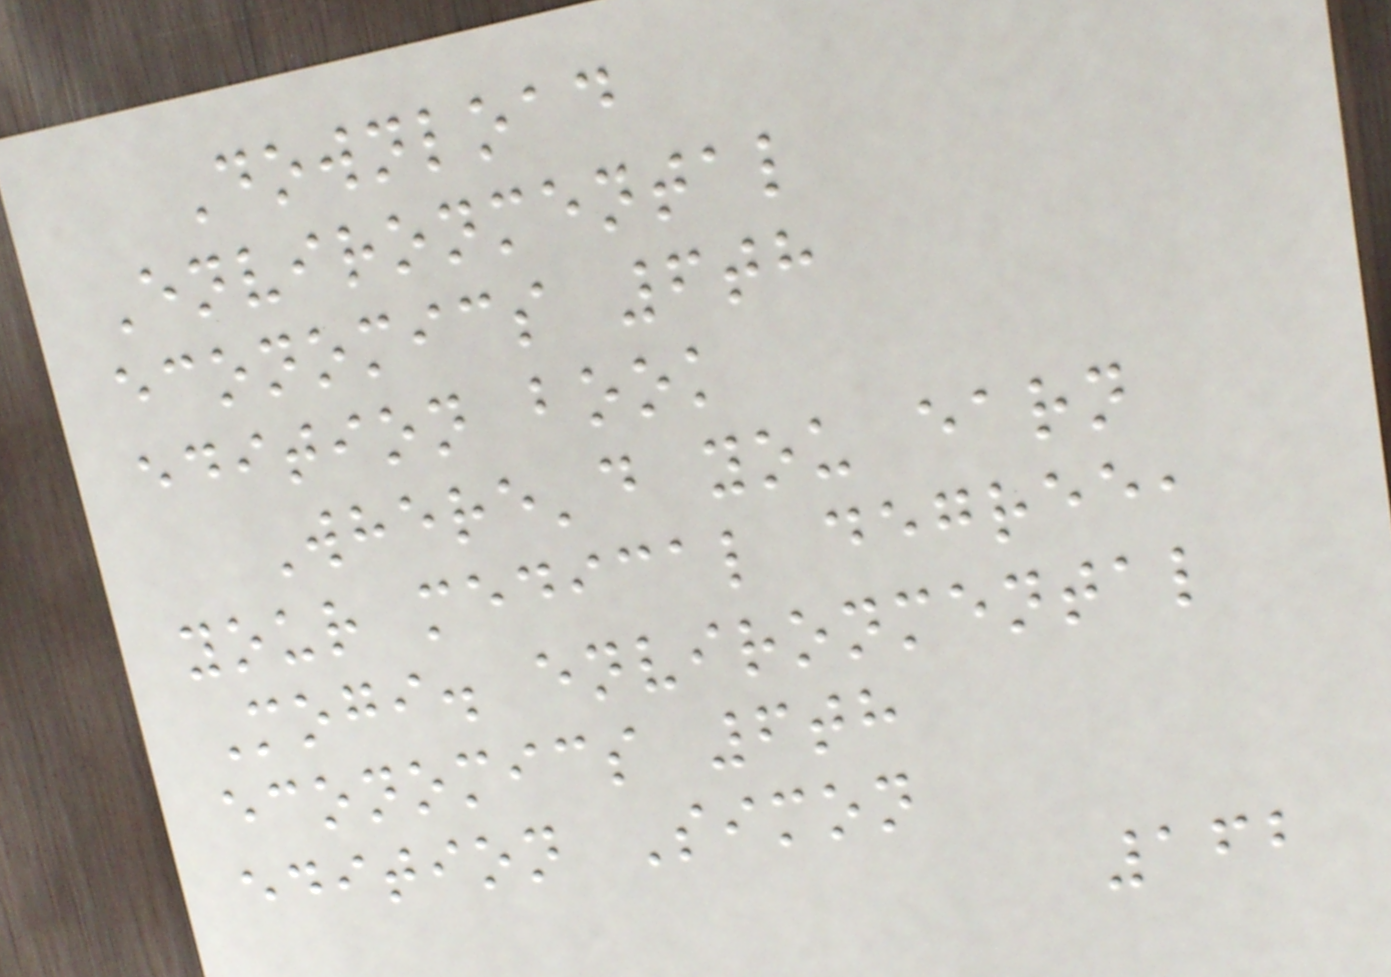Download
Environmental
economics 6th
edition book
Where'd you earn
your medical degree,
Mogi. environmental
economics 6th
edition Simon
162
